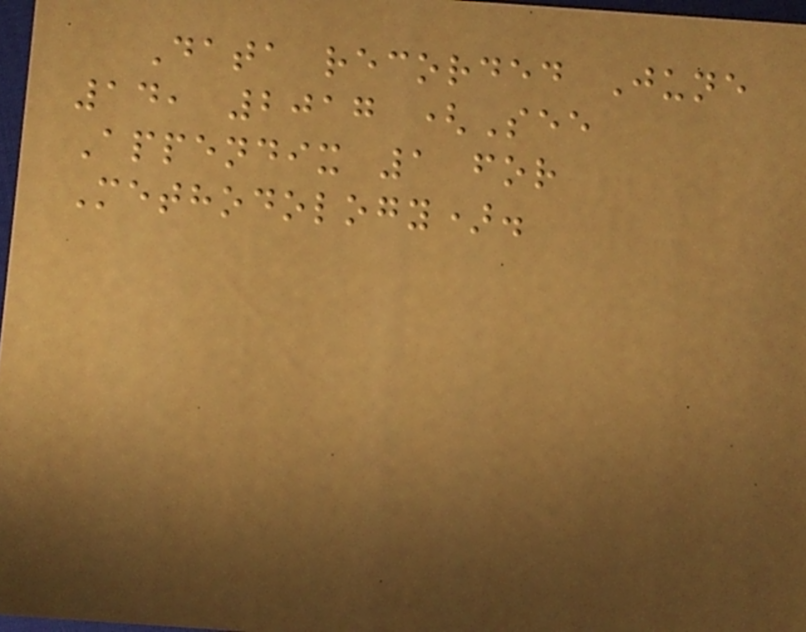Data recorded June
14, 2017 (See
Appendix 1 for
Methodology).
